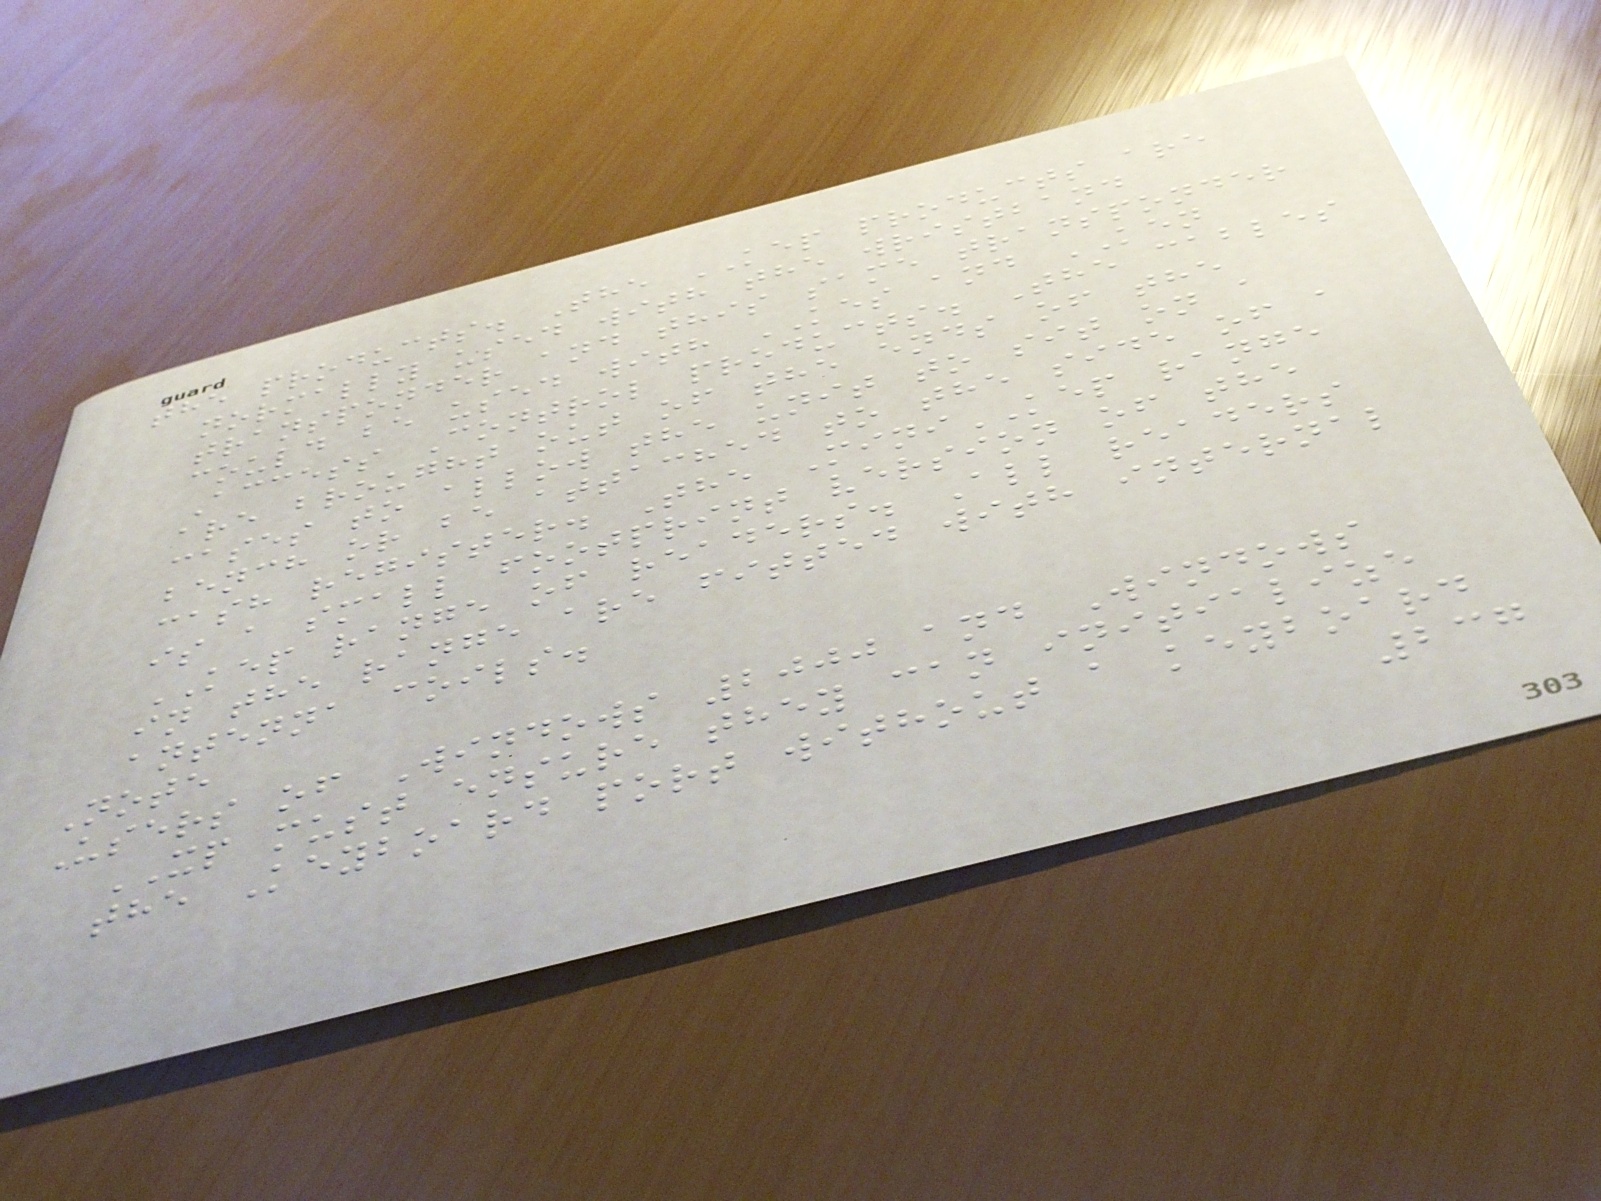the products. The KEP products are
normally used with the wristband
transponder and this same transponder
could be used with KES and KEN
Access Control products. The cables
are brought out of the ends of the
cases to allow the unit to sit on a
bench or be attached to the side of a
cash register. The MiniKEP range
is a small footprint version of the
KEP range of readers. All readers
in the range are fitted with internal
antenna coils.
Note
Users of Windows 2000 and Windows
XP must ensure they can initialize
the Keyboard port without a keyboard
237
